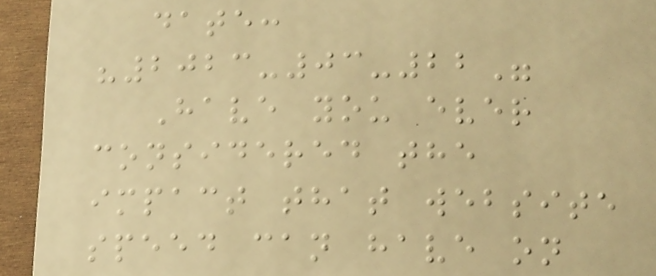date:
"2023-03-22"
Have you ever
considered the
impact that website
speed can have on
